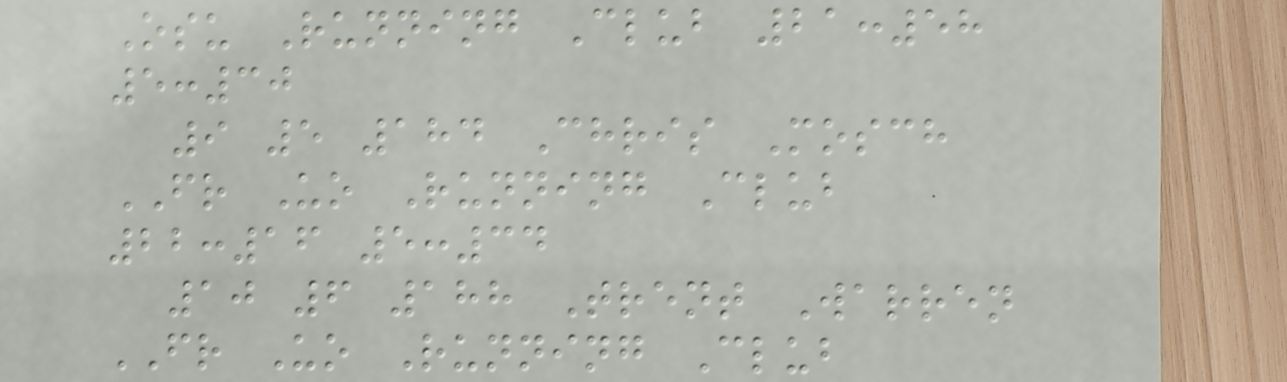Osu Running Club 21:58
5:30
9 5 184 Chris Mosch
FR Uo Running Club
22:16 5:34
10 6 188 Trent Warren
FR Uo Running Club
